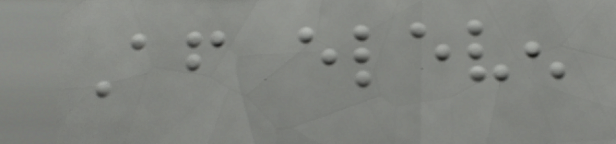After eleven
